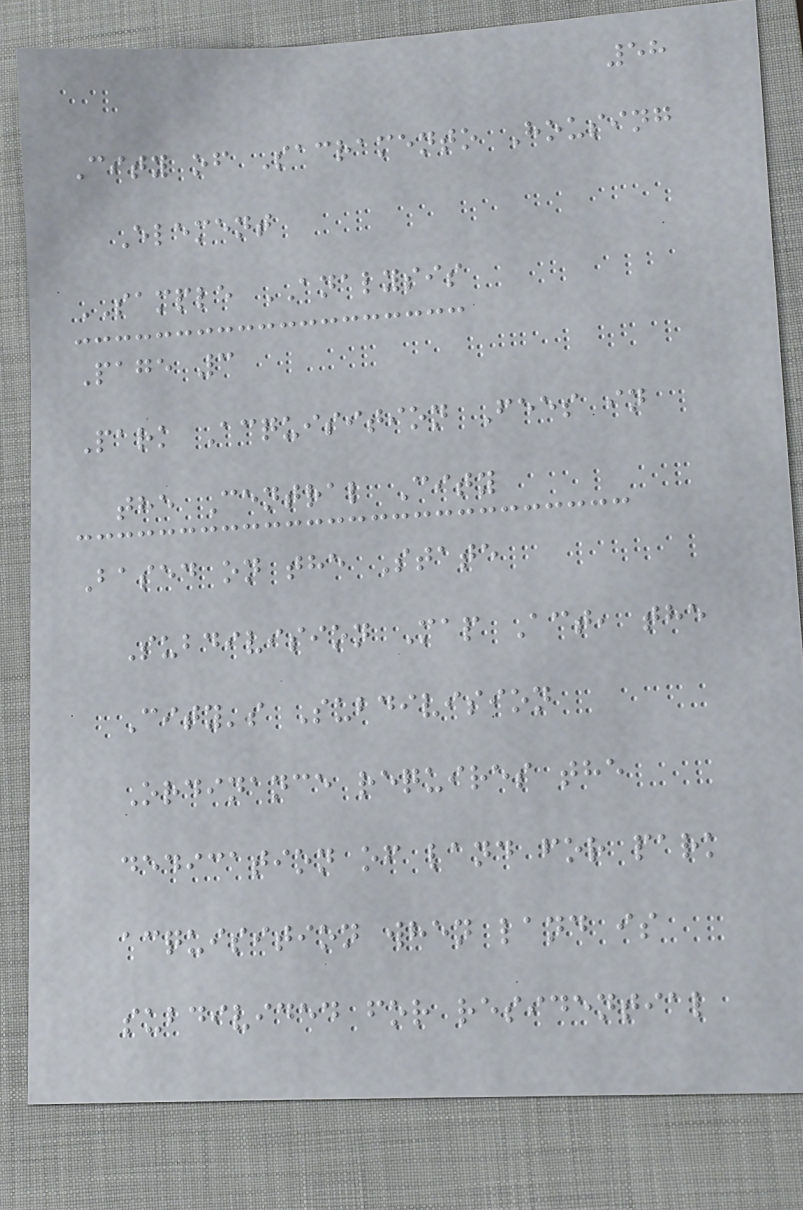58
City of Sacramento Housing
Element
SAMPLE ANALYSIS
Page 3
Park Acquisition Fees in
the Central City
Based on the State
Subdivision Map Act, the
City's Subdivision
Ordinance requires the
dedication of land for park
acquisition when land is
subdivided for residential
